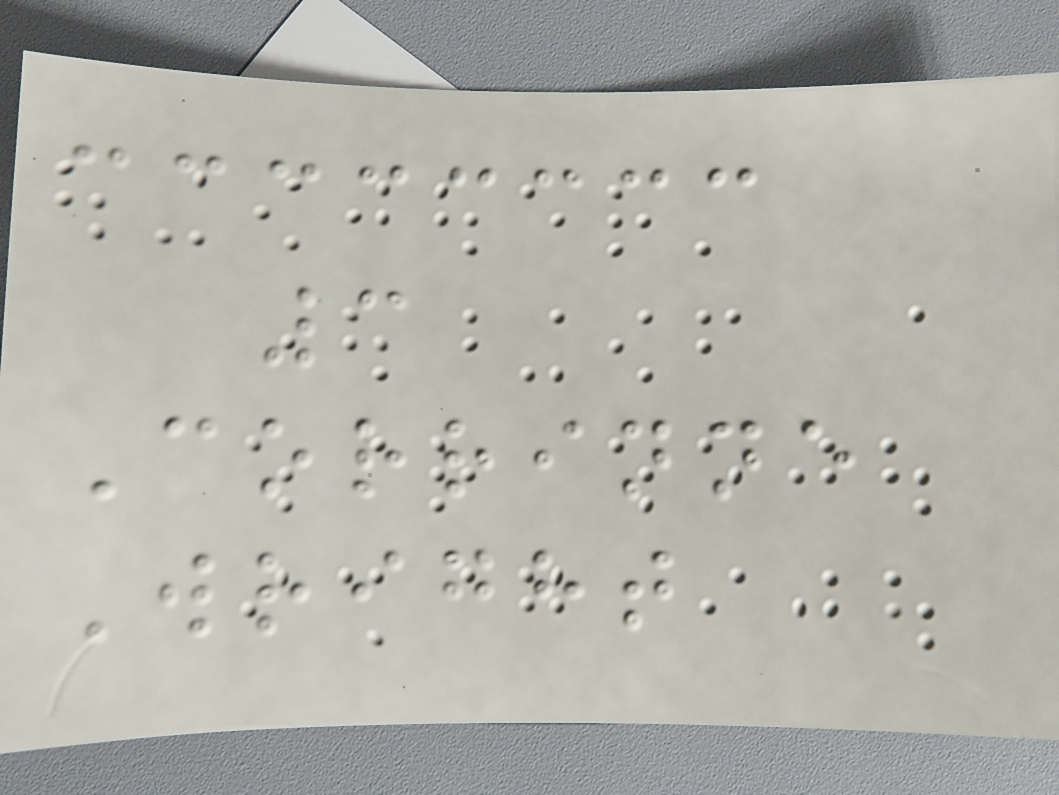3
Corrinne
Wright
